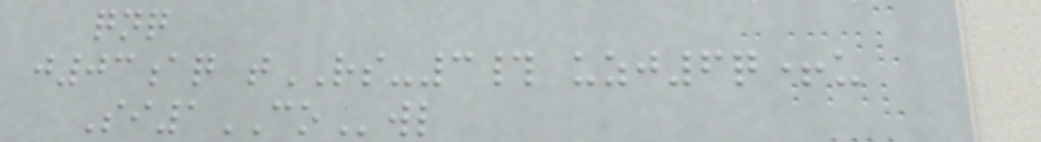qnq
j03aq tRS-3# uzj6q+u
Si1COwl
